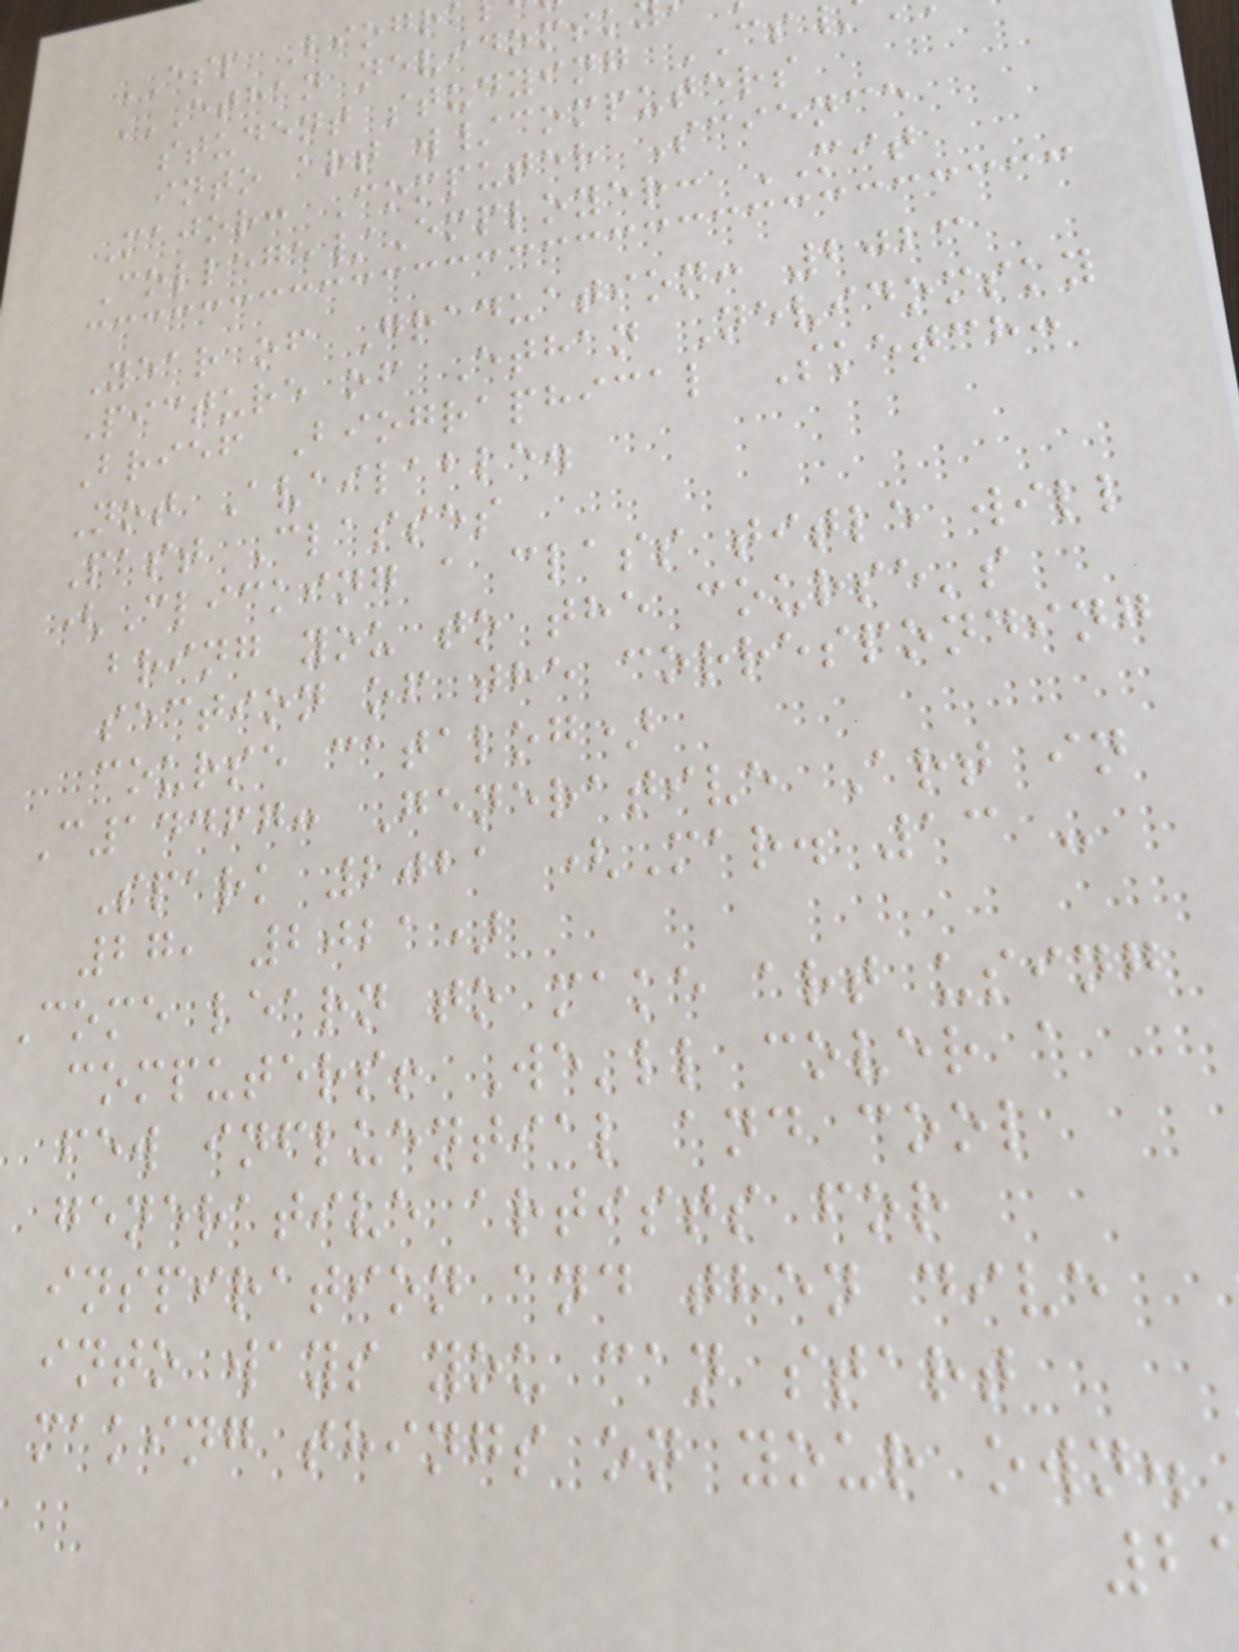ESP Biogr
student studying CS
into art w/computers
Major: Computer Science
College/Employer: MIT
Year of Graduation: 2023
Picture of Ethan Nevidomsky
Brief Biographical Sketch:
Not Available.
Past Classes
(Clicking a class title will
bring you to the course's
section of the corresponding
course catalog)
C14467: Generative Art in
Spark 2021 (Mar. 13 -
27, 2021)
Come learn to make art using
computers! We'll cover a
few influential and cool
generative artists for
inspiration and then dive
into ways you can start
making things on your own.
